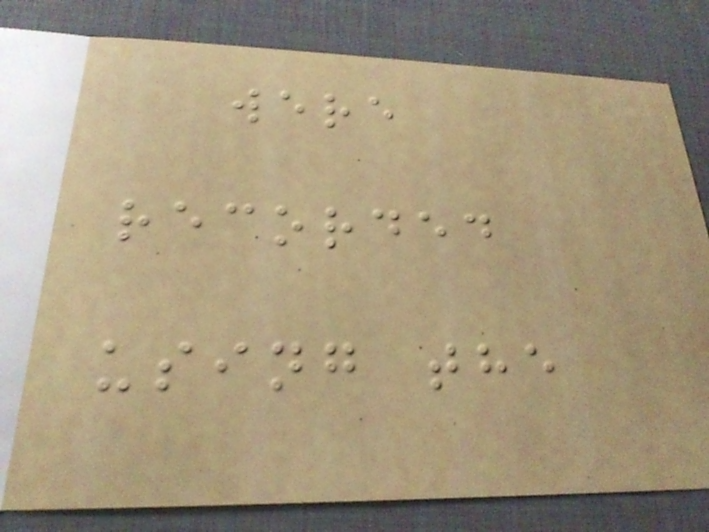were
recorded
using the
